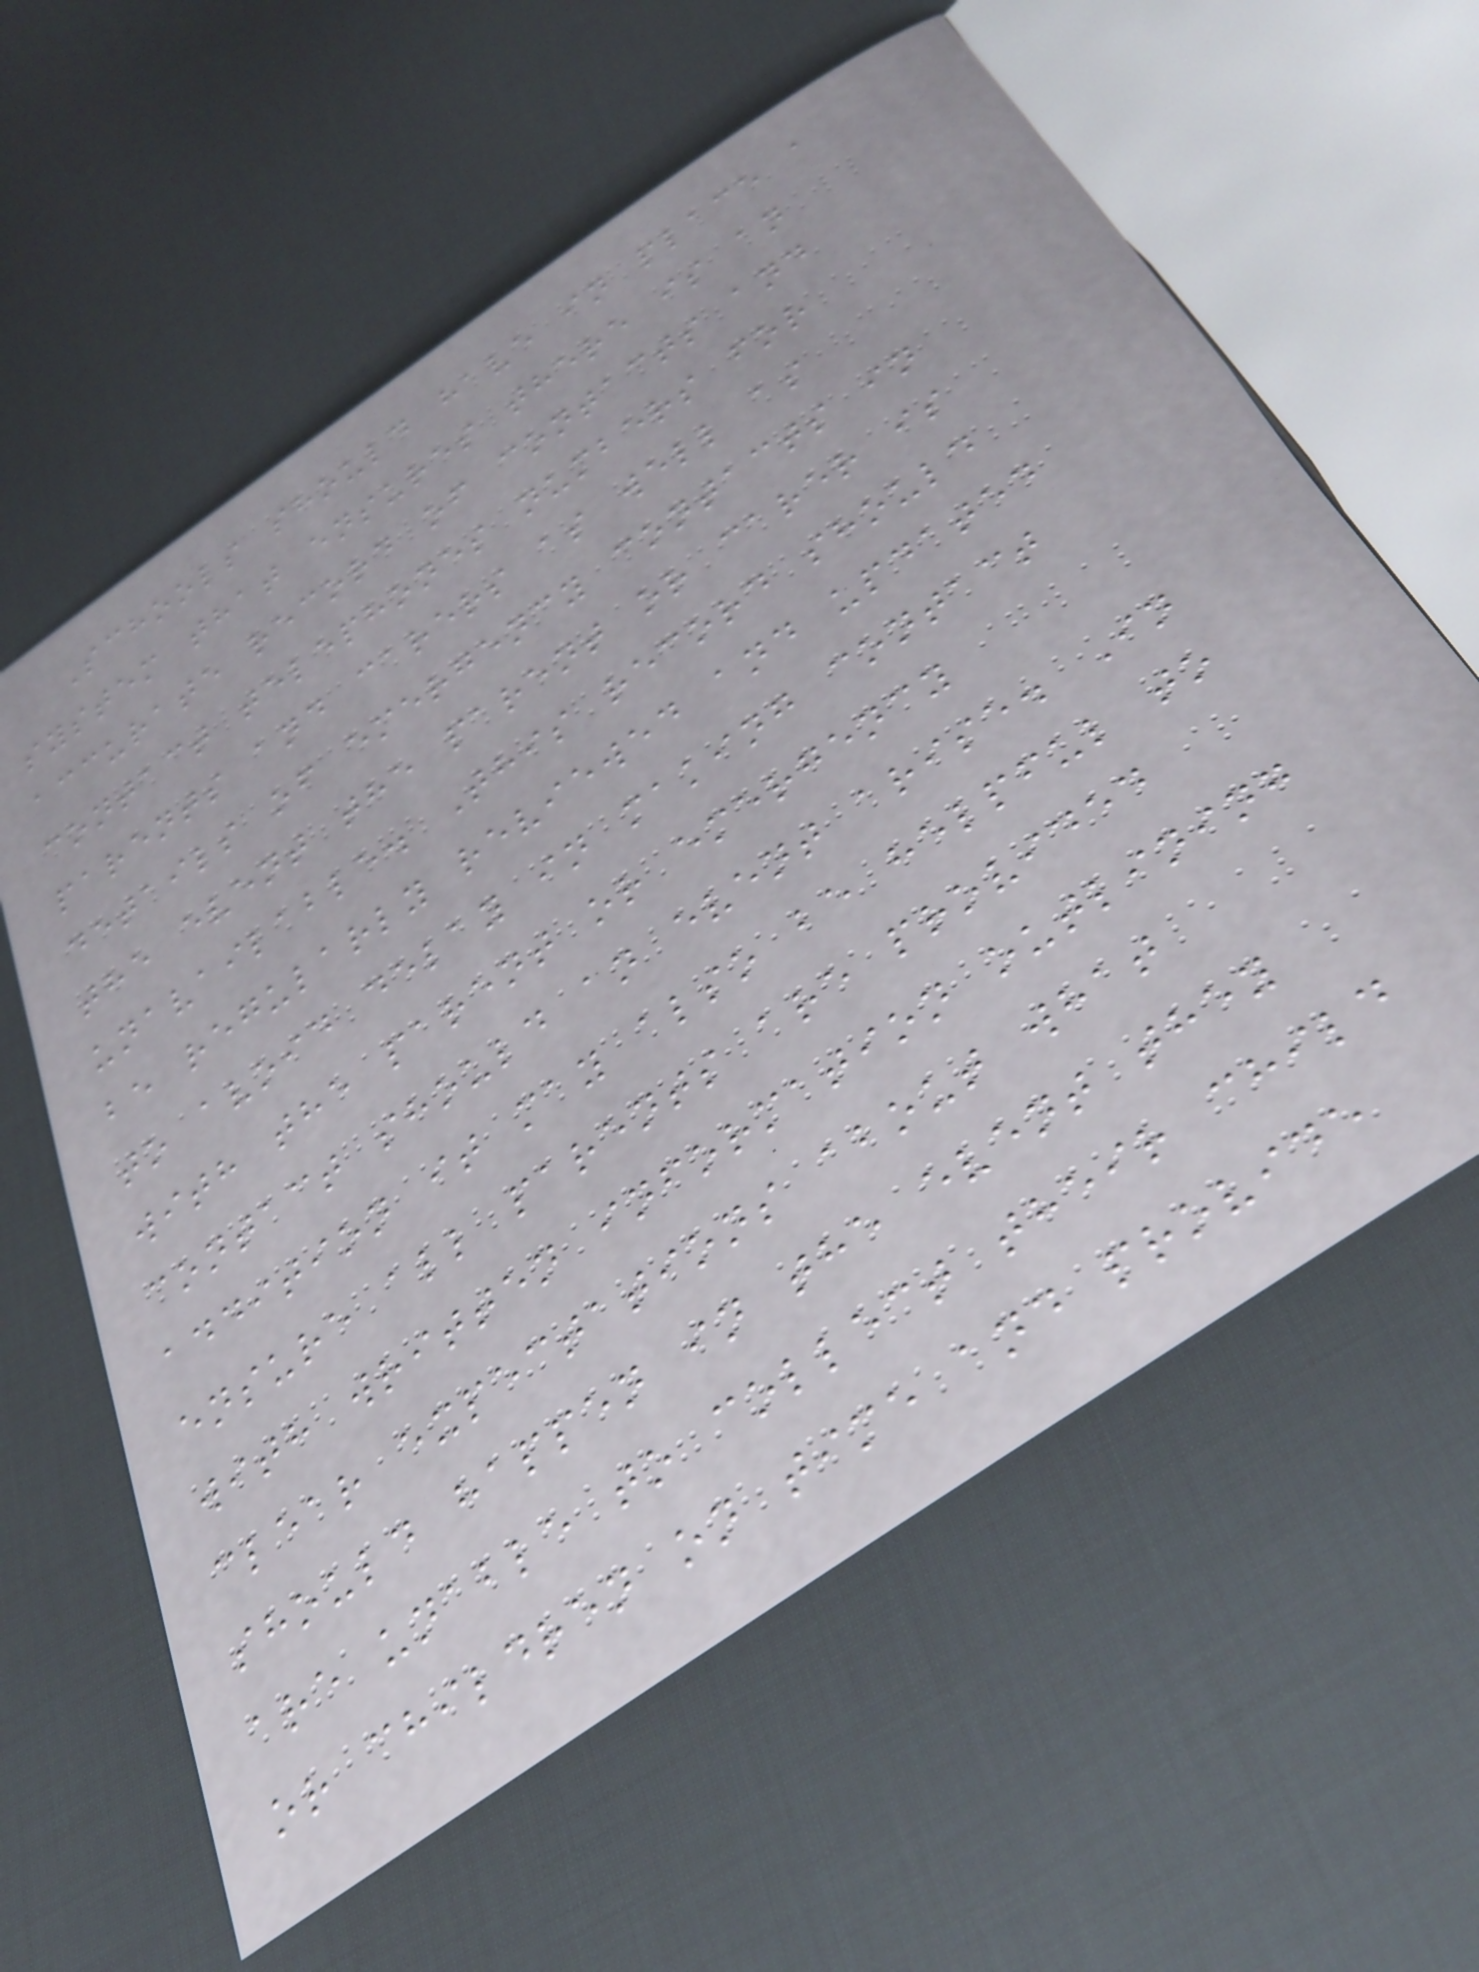Schools should have in place a
system that ensures there is an
accurate record of contacts and
contact telephones numbers for
parents and carers as well as
details of emergency contacts in
the event the parent or carer is
unavailable. This record should
be regularly reviewed and updated
to avoid delay in making contact
with the parent or emergency
contact should an event arise. In
addition it may also be helpful to
ensure all parents are provided
with written information outlining
clear expectations about what
should happen in the event they
are unable to collect their child
or children on time and provide
